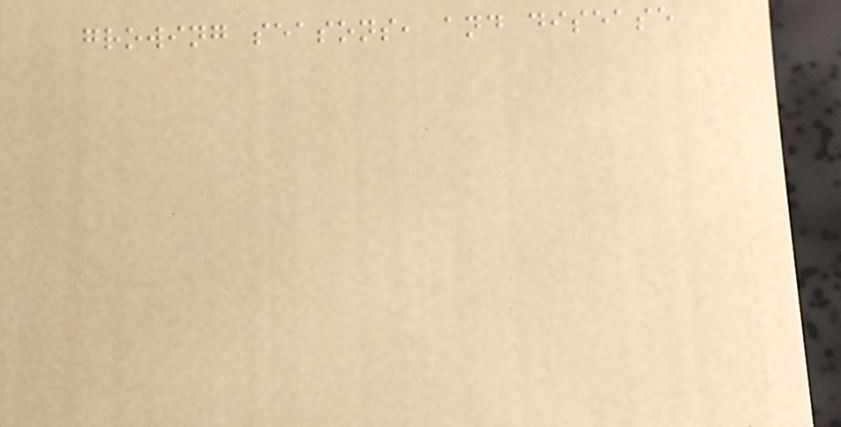growing seasons, and disease
